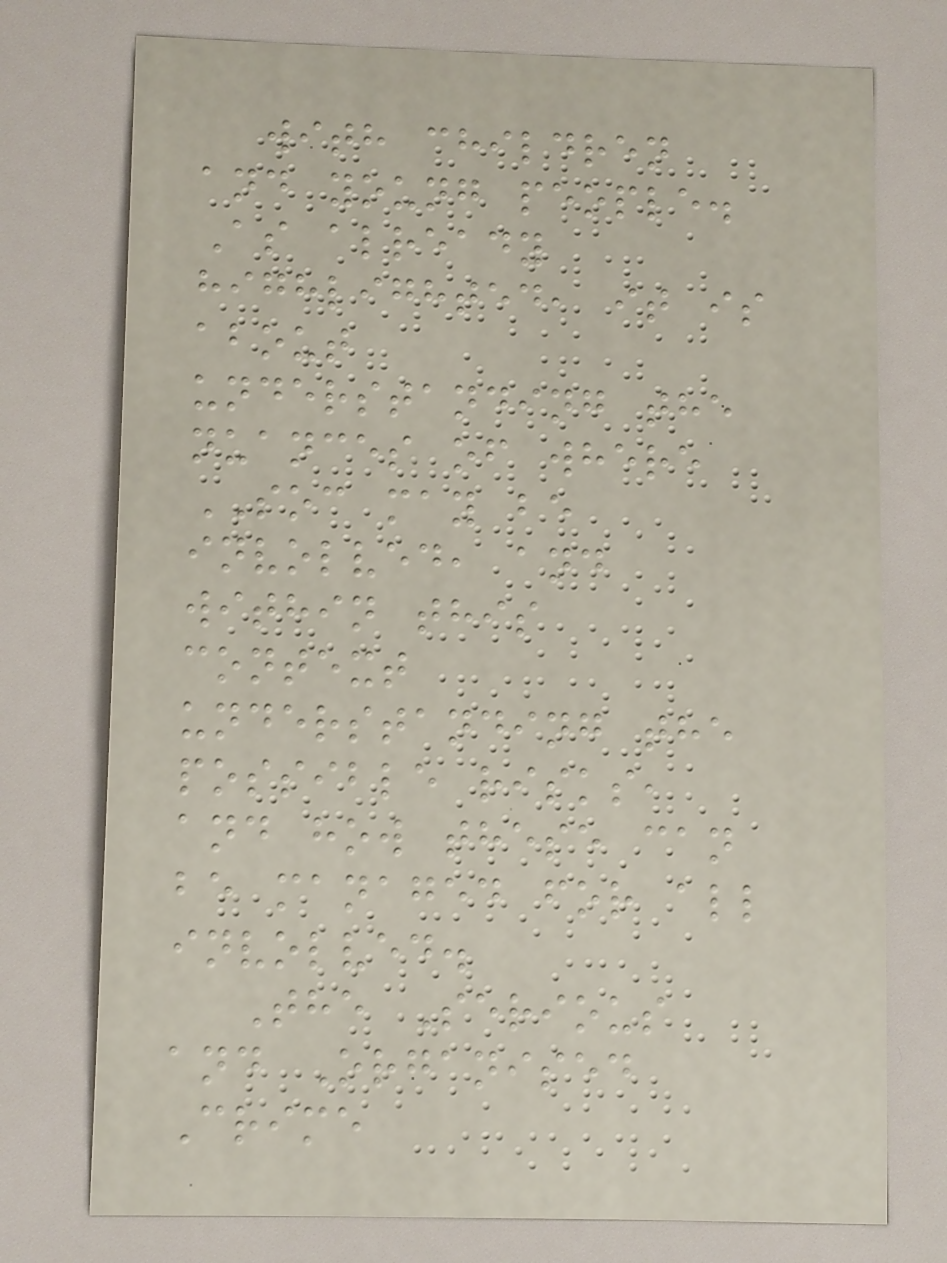with children
and young people.
As already
highlighted, it is
about
understanding the
nuances of where
SOC may be
involved, and
within this
context
understanding the
possible risks,
and how these can
be managed for all
involved.
The Serious
and Organised
Crime
